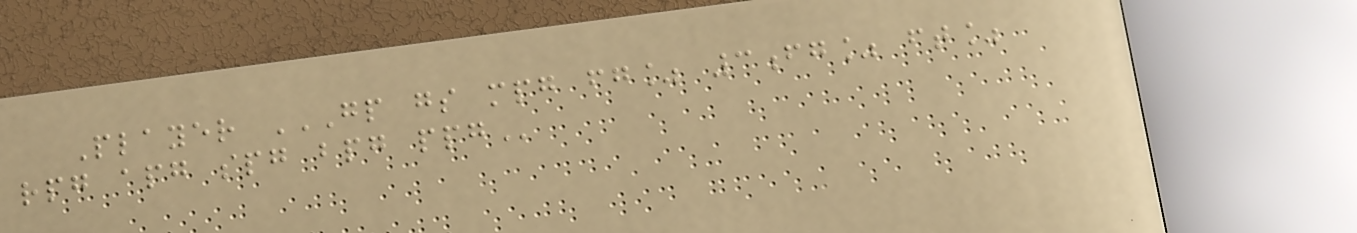Player GP GS MPG FG% 3FG% FT%
RPG APG SPG BPG PPG
